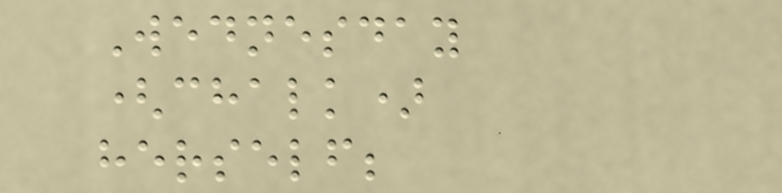Wednesday
(chalk)
herself;
